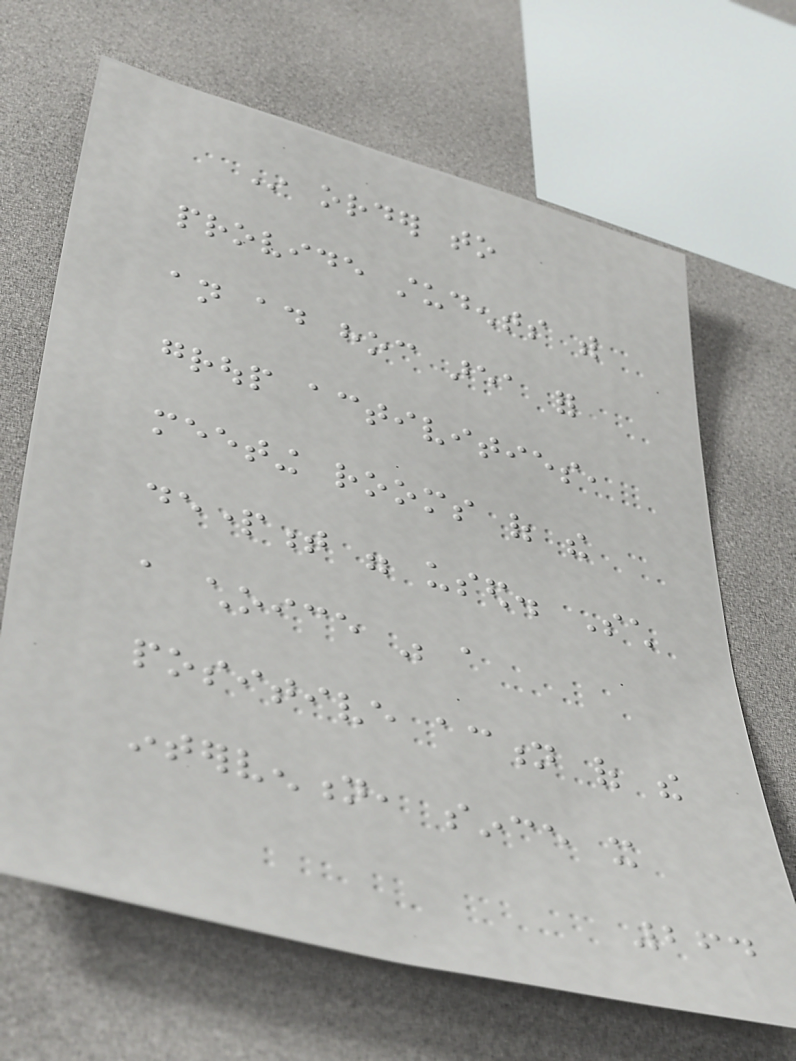In order to
provide students with
an ad hoc area for
group activities,
meeting rooms of the
department were used. Such
a choice was a
positive action of the
intervention, since it
264
